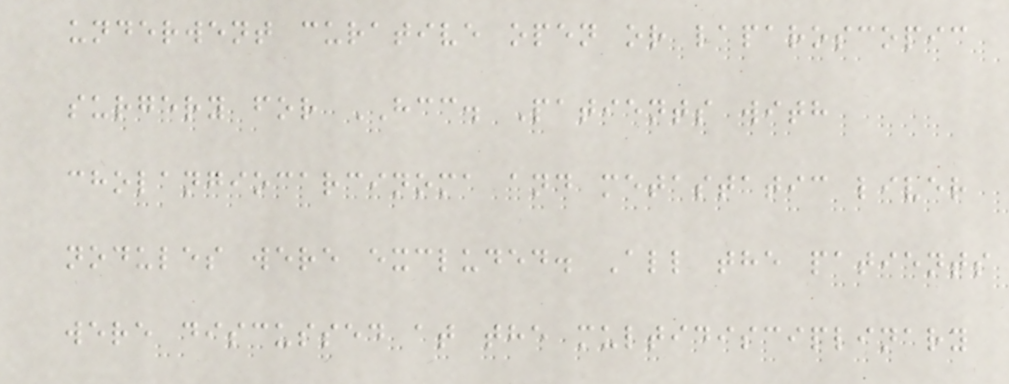underwent curative open or laparoscopic
surgery for HCC. Patients with
cholangiocarcinoma and metastatic liver
nodules were excluded. All the patients
were discussed at the multidisciplinary
